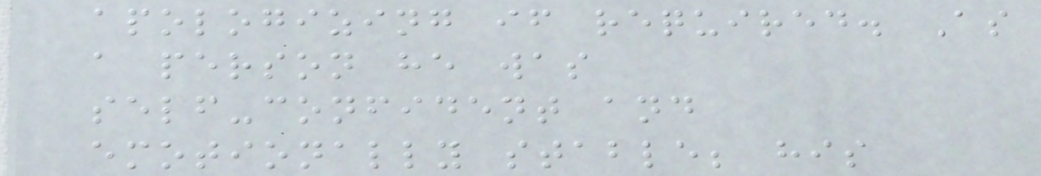apologizing if required. As
a person he was
self-confident and
emotionally stable; his
